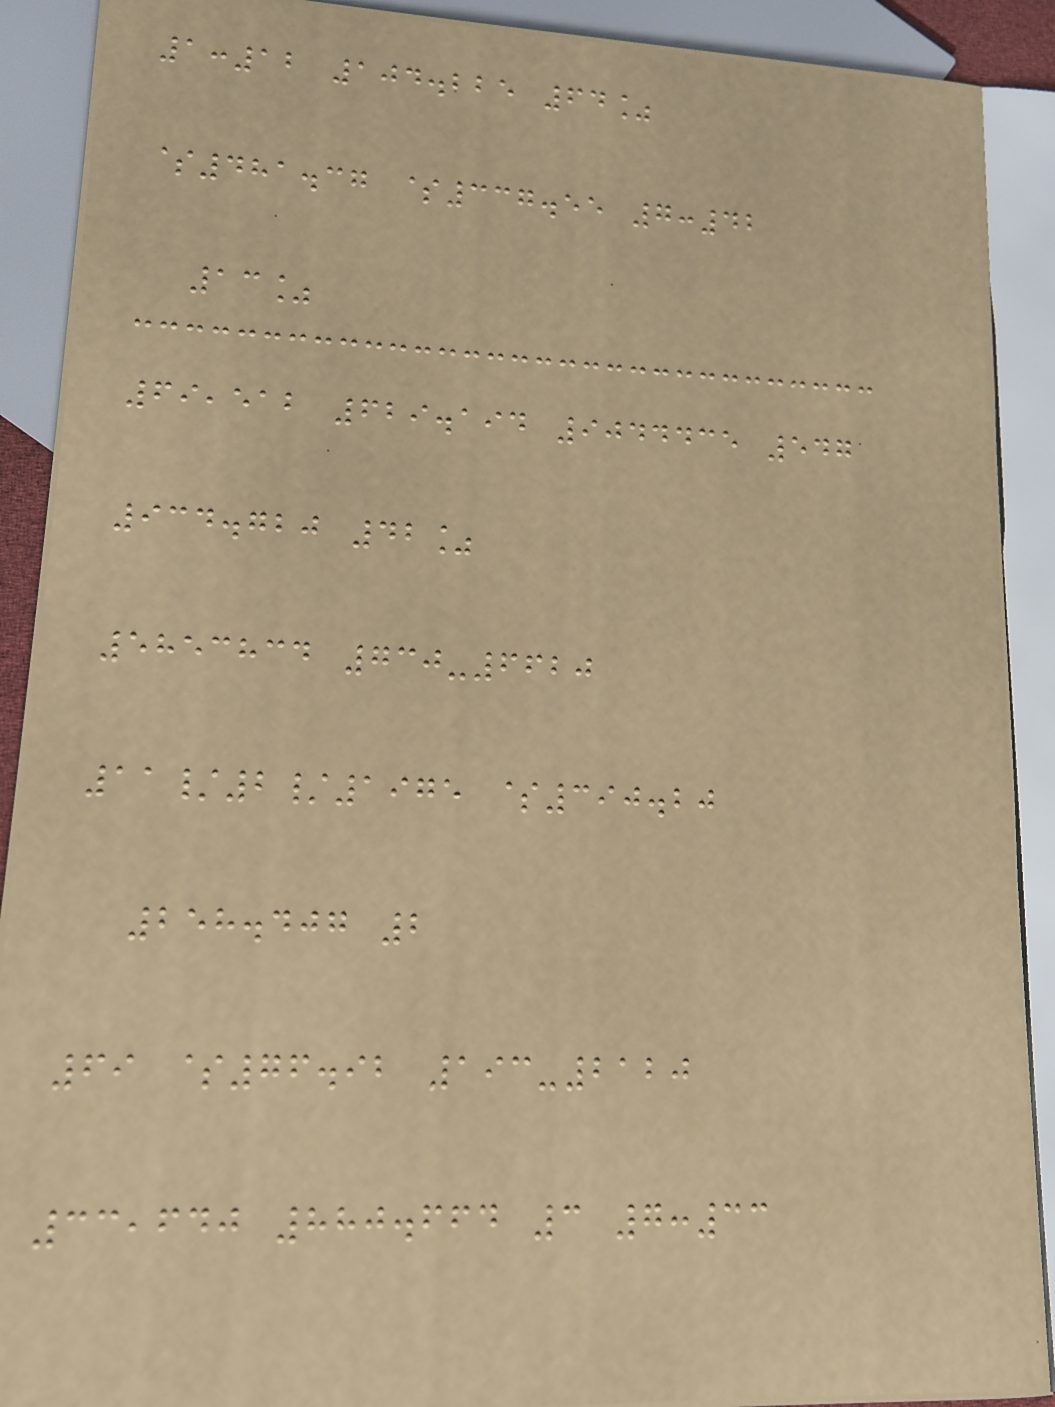1:12 104.225 64%
$481.37 $337.55 7:42
13%
69,512 629.194 9044435 547
934.720 42%
5853834 730-6620
11/2/1975 $390.20
258.407 2
69 $76.92 193-2120
33,640 880.664 3 7:33
